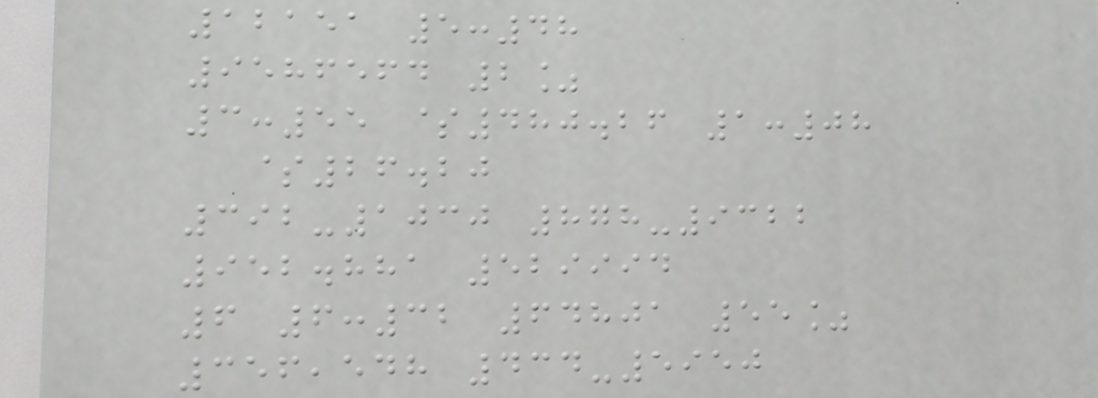12151 5:48
9586564 2%
3:55 $480.26 1:08
$26.20
392-1030 878-9322
952.881 529994
6 6:32 64801 55%
356,548 434-5950
